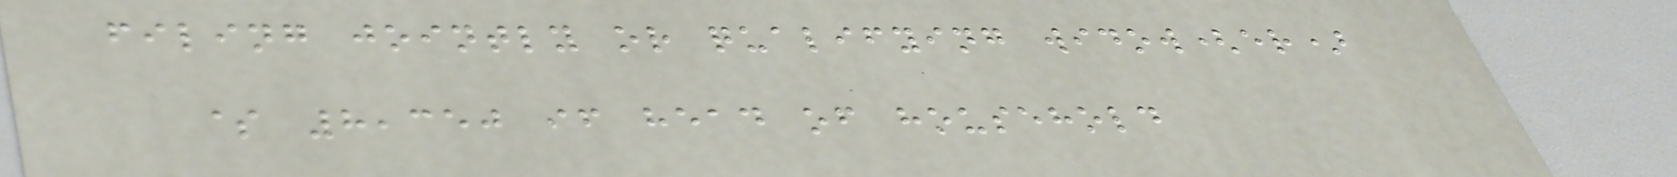filing jointly or qualifying widow(er)
$ 8,350 if head of household
